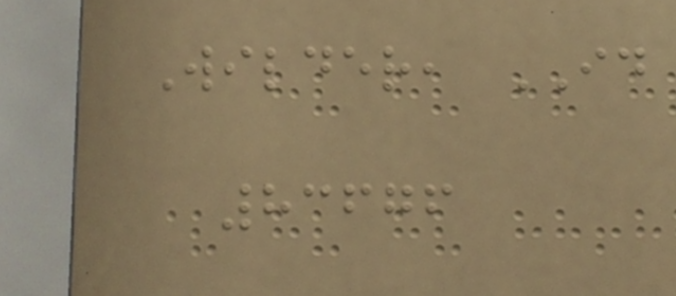Wilder, ID
83676
